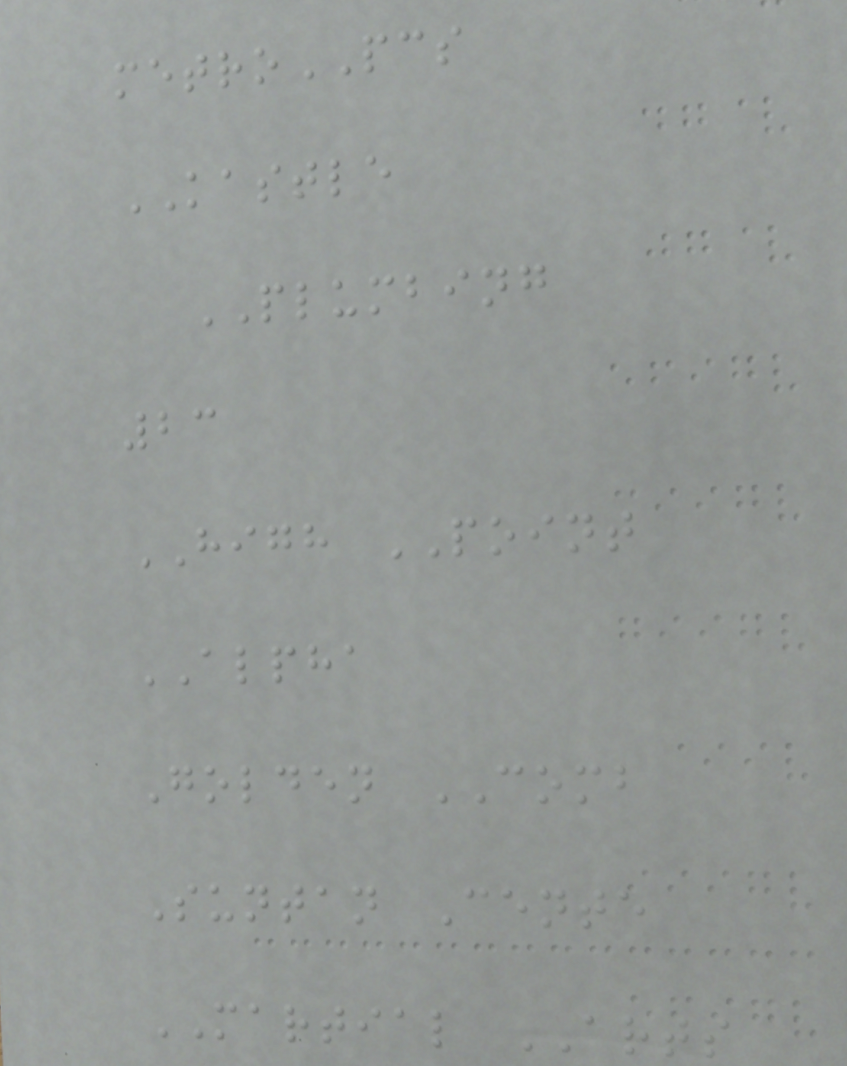metroPCS
KASTLE
PLUMBING
23
HIGH POINT
ALPHA
Golden COMB
Suntan Cente
MARTIAL ARTS
